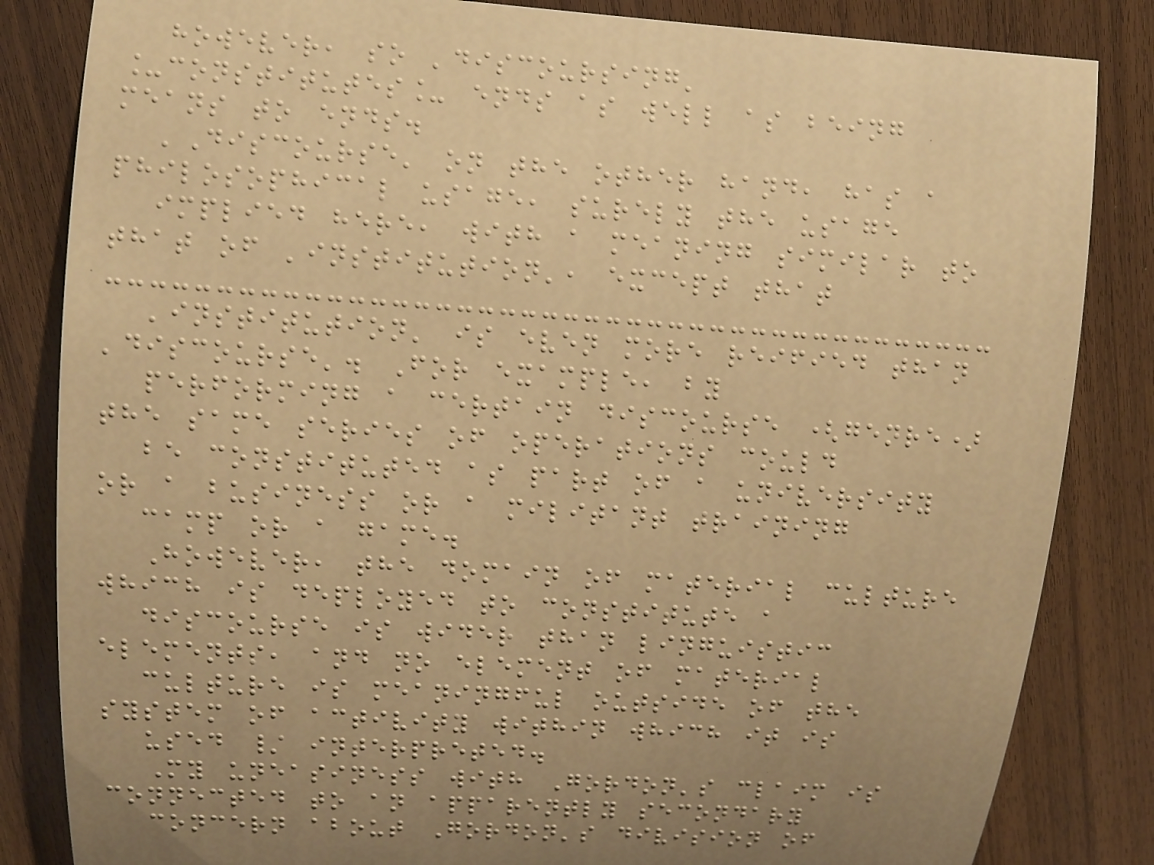however, so 'discoursing'
_constitutes_ ends as well as being
means to ends.
'Discourse' on the other hand, has a
philosophical usage, surely the usage
implied here, with a meaning similar to
that of 'institution', except that
'institution' is even more reified than
'discourse'. For example, by
performing a certain discourse (genre)
the same series of operations could
be constituted as part of a university
or a business or a militant training
camp or a game.
However, the domain of material culture
which is deployed to constitute a
discourse is wider than linguistic
elements, and no element of material
culture is meaningful outside of the
system of activity within which it is
used / interpreted.
My uneasiness with Gordon's claim is
connected to an apparently secondary
concern about Gordon's division of
